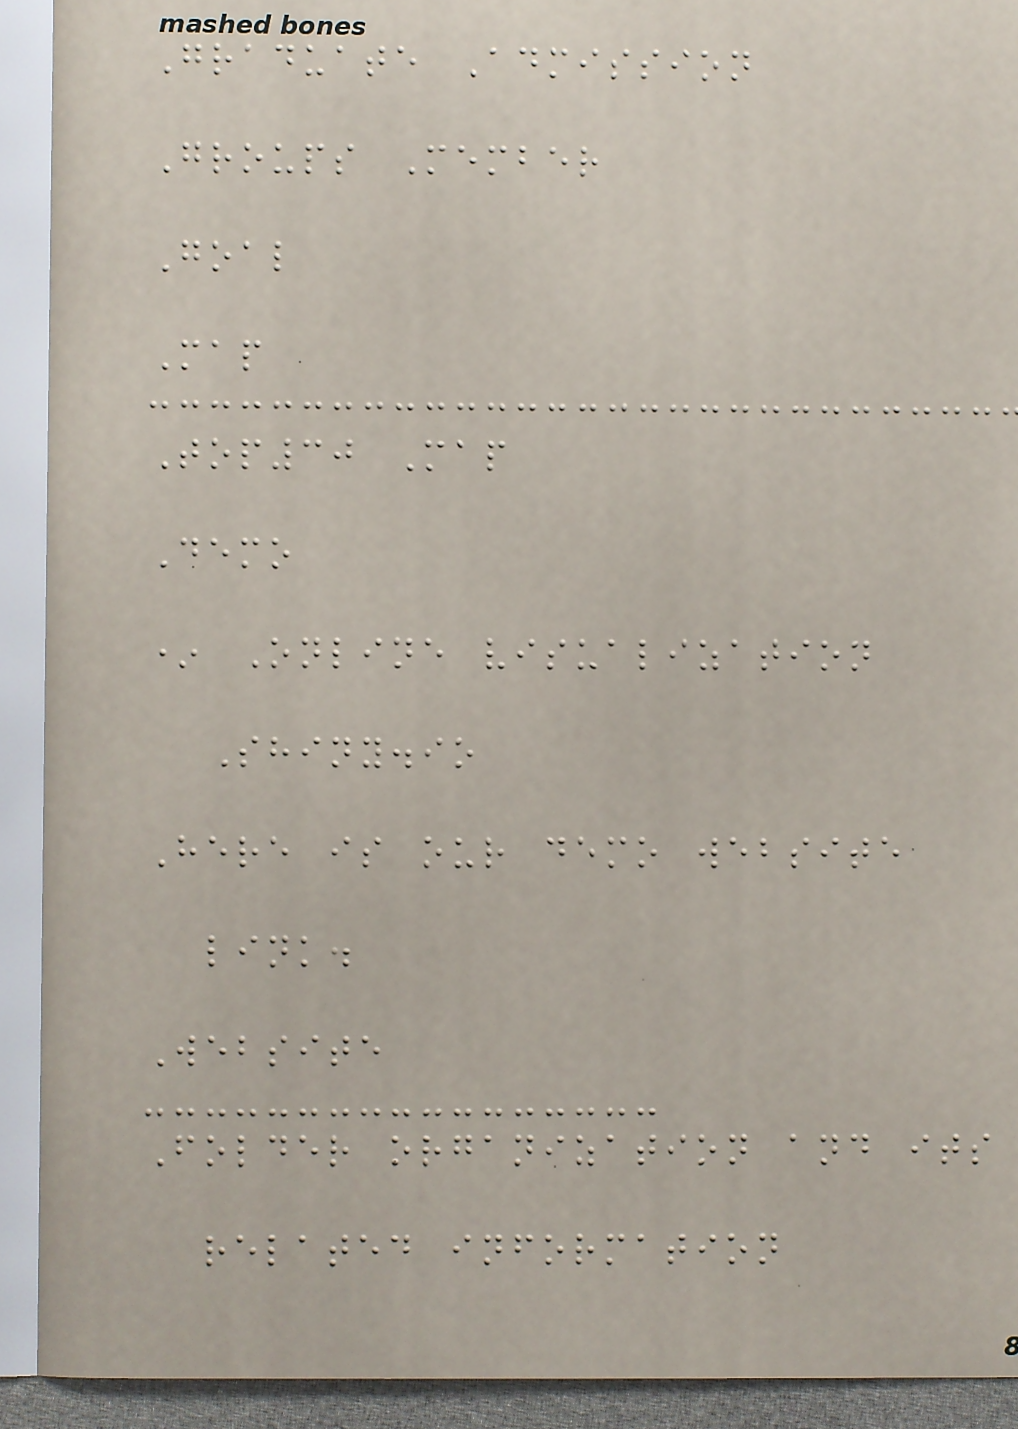Graduate Admission
Groups Member
Goal
Map
Top30 Map
Demo
* Online visualization
Shiny.io
Here is our demo website
link.
Website
Folder organization and its
related information
